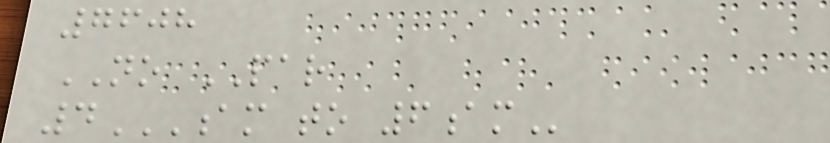7608
NO PAR
4AM TO 6AM
